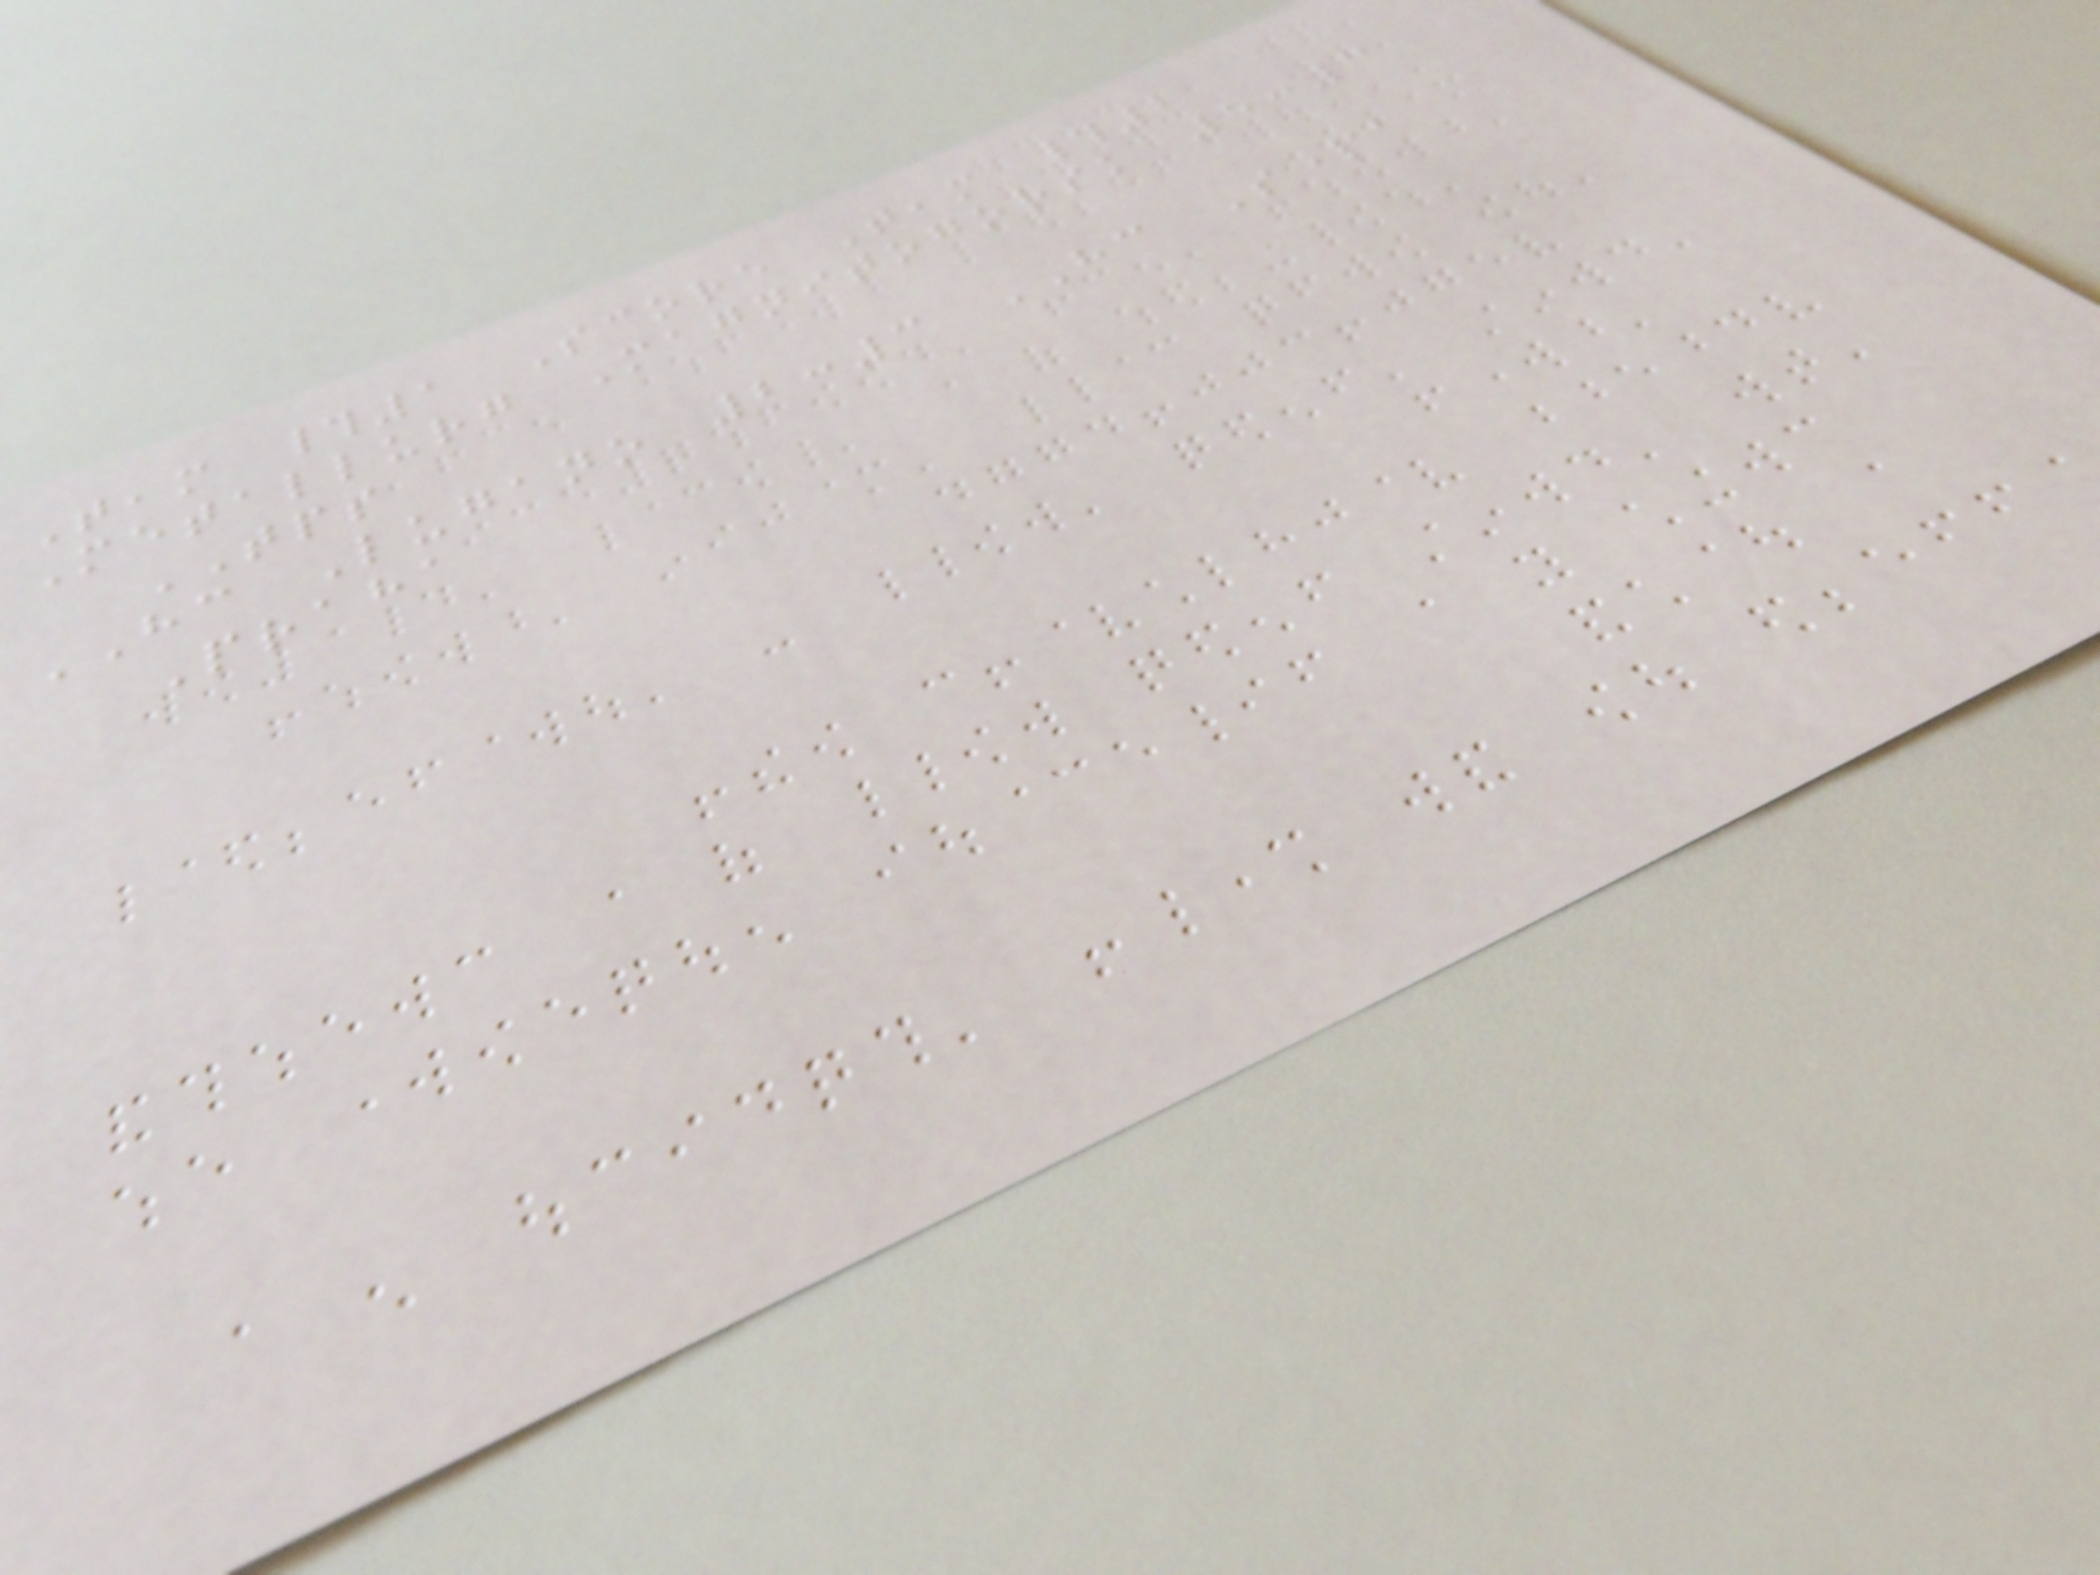Team #1 Score Team #2
Metallurg Magnitogorsk 5:3
TPS
HC Lugano 2:3 HC Sparta
Praha
